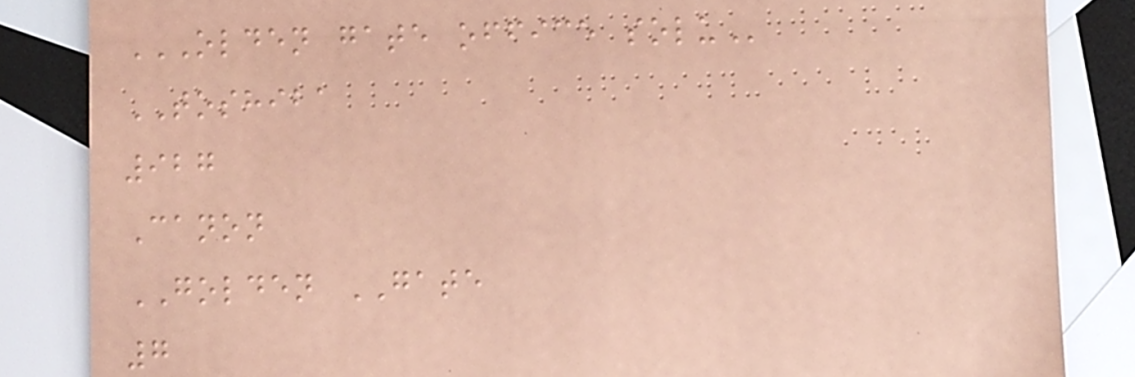OLDEN GATE OFFICE SOLU
TOSHIBA
927
Canon
GOLDEN GATE
7
